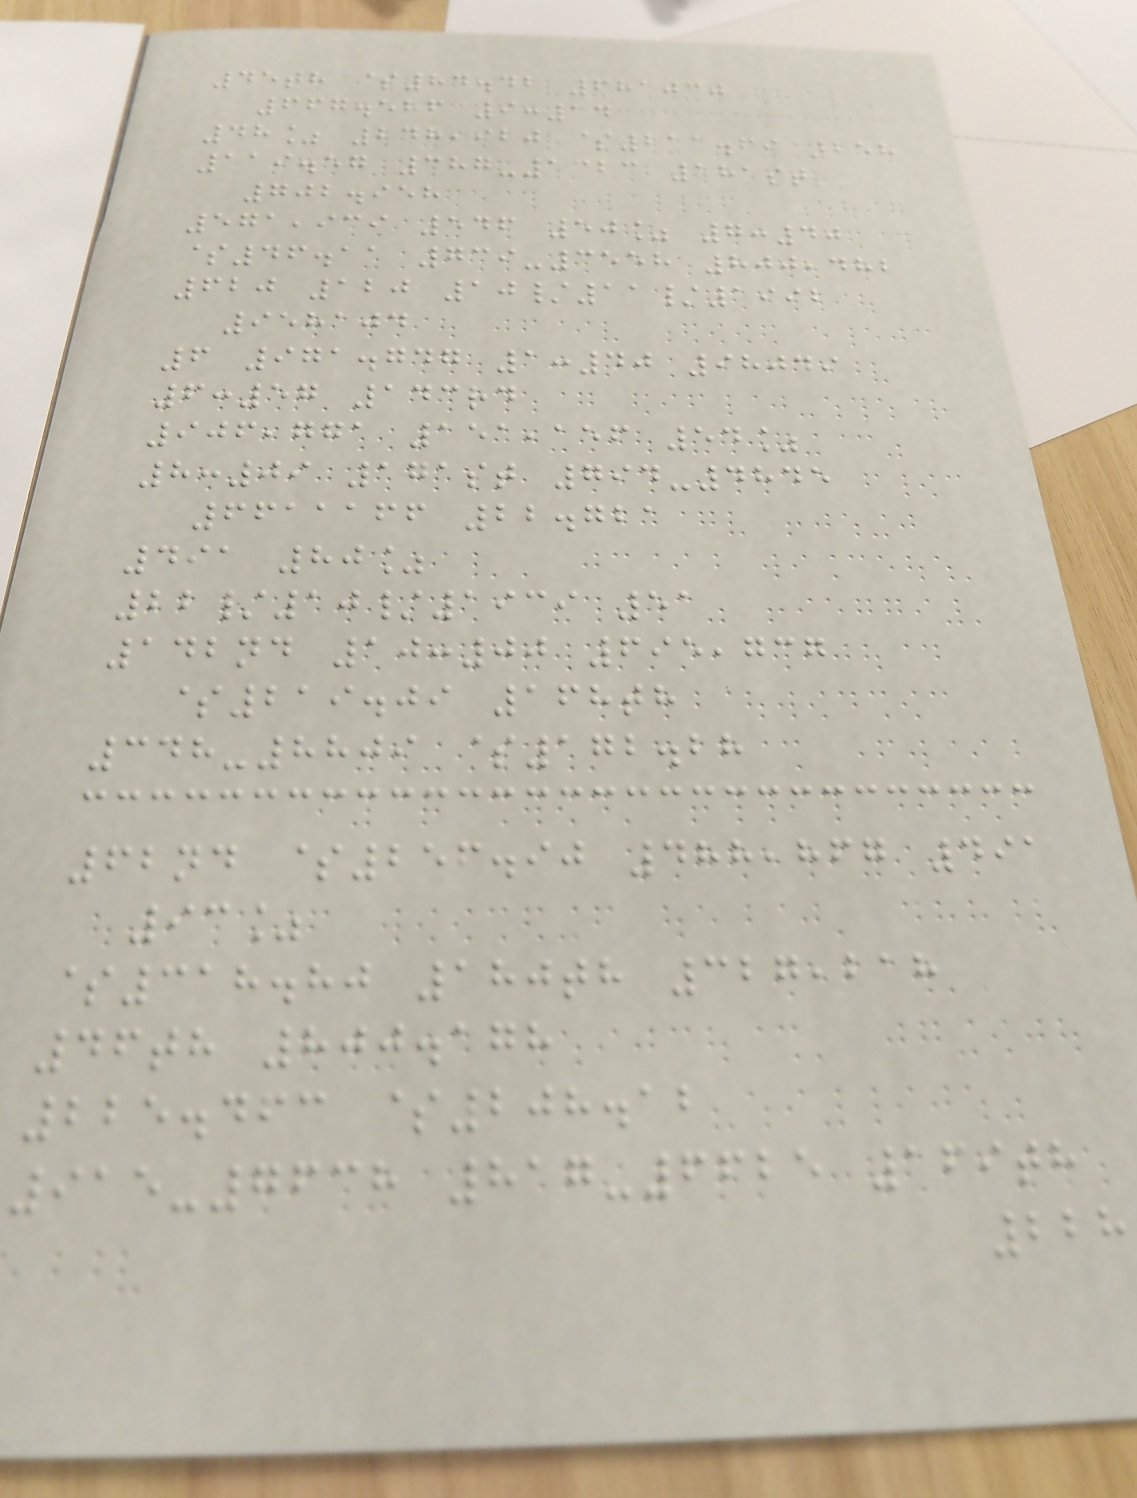45th $84.42 681030
667.586 9:14
48% 248,920 $211.69 258
119.57 387-1323 181st
702.958
571,939 546 50% 7:40
$46.11 739-3558 800,482
620 120 10/11/1992
958104
6 971.747 1:40 98049
6:57 143rd
906,771 151,156 54%
8:09 171st 794-4845
6611166 22.721
491 80%
22/10/1939 51
142nd 10:00 695,737
$219.09 168th
348-8809 $172.28
62nd $256.90 488,867 491
93%
$318.80 180th 327,218
46th 800.178
225.463 $208.12
915-7638 817-6625 169th
228
